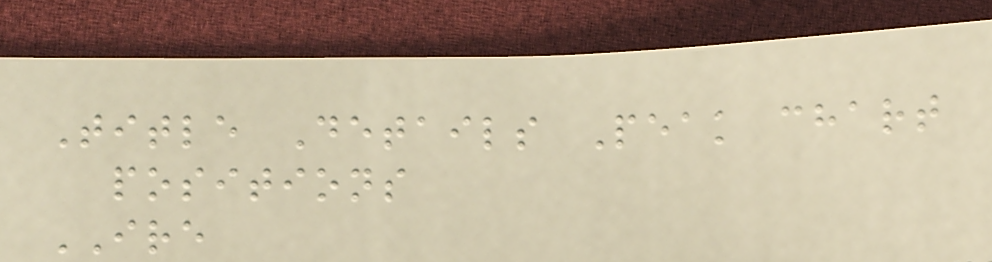Title Details Peak chart
positions
IRE
